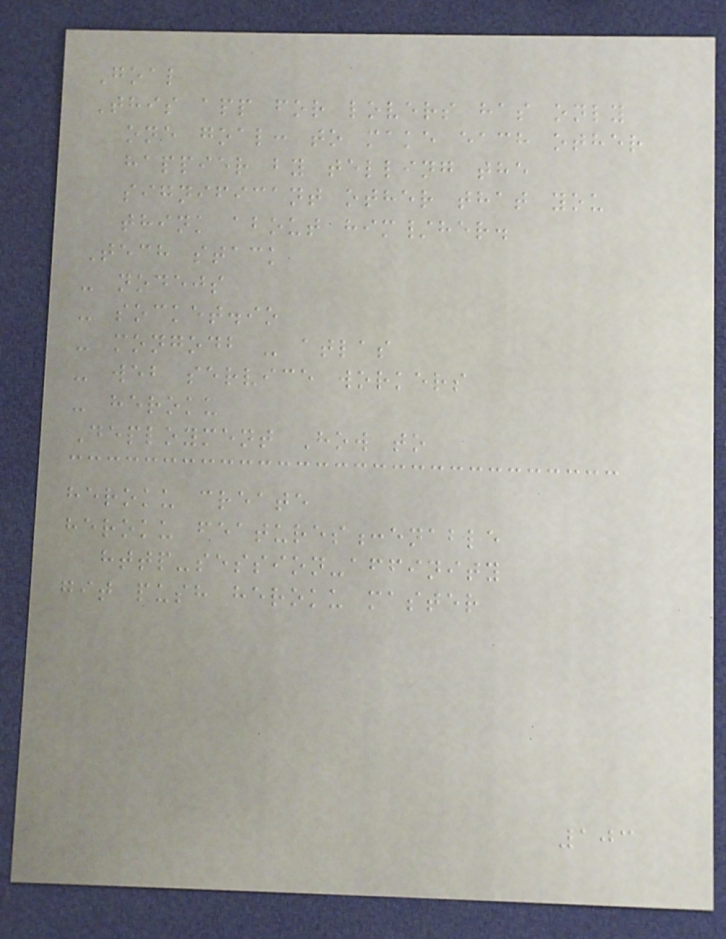Goal
This app for lovers has only
one goal: to make each other
happier by telling the
significant other that you
think about him/her.
Tech stack
- nodejs
- socket.io
- mongodb - atlas
- web service workers
- heroku
Deployment How to
heroku create
heroku features:enable
http-session-affinity
git push heroku master
103
